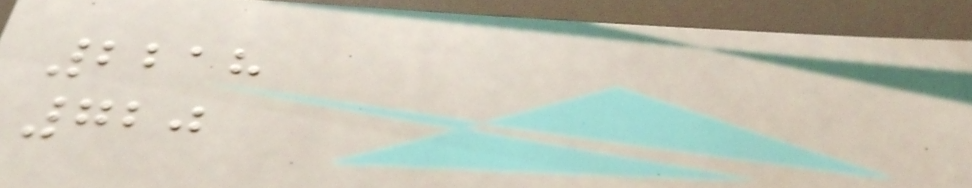2218
720
